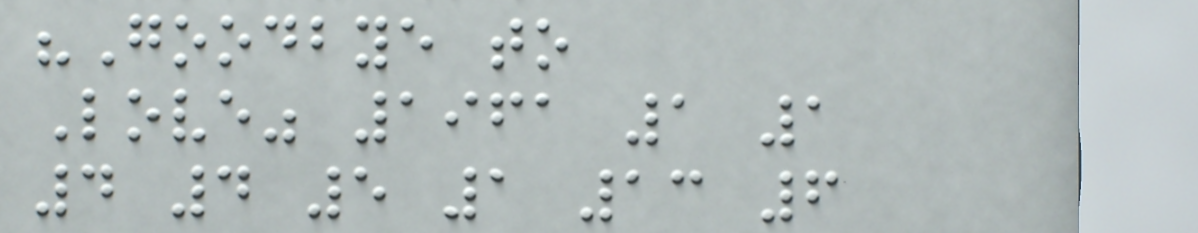"Goodbye to
Love" 1961 1 1
4 4 5 1 13 6
